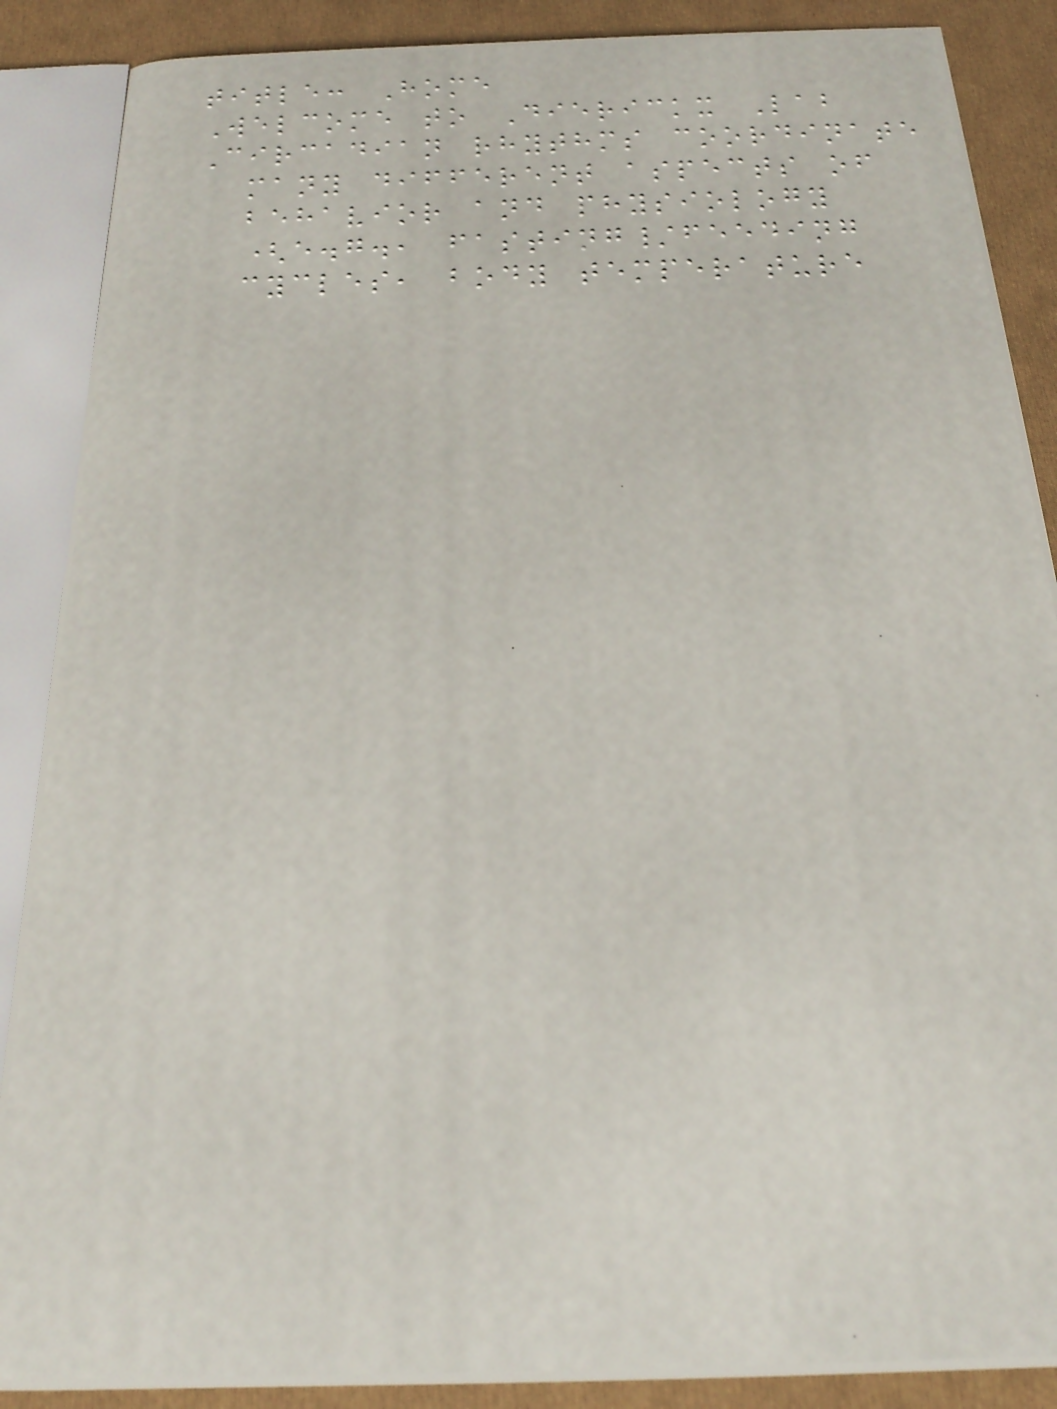title: Home
Welcome to Dierickx Lab
Circadian rhythms coordinate
many different aspects of
behavior and physiology
(e.g., fasting/feeding
cycles, body temperature
